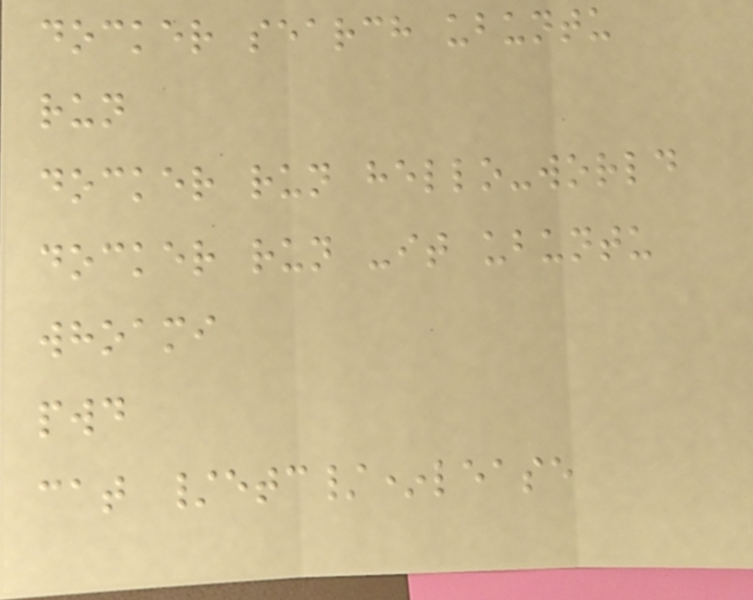docker search ubuntu
run
docker run hello-world
docker run -it ubuntu
whoami
pwd
cat /etc/*lease
